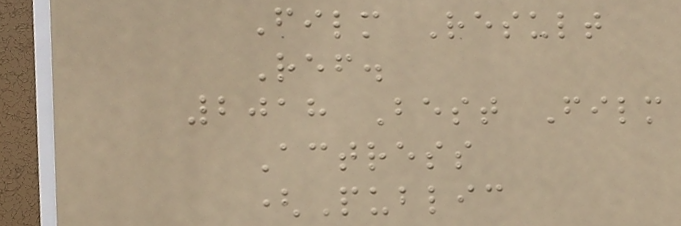Film Result
Ref.
2018 Best Film
Actress
(Public
